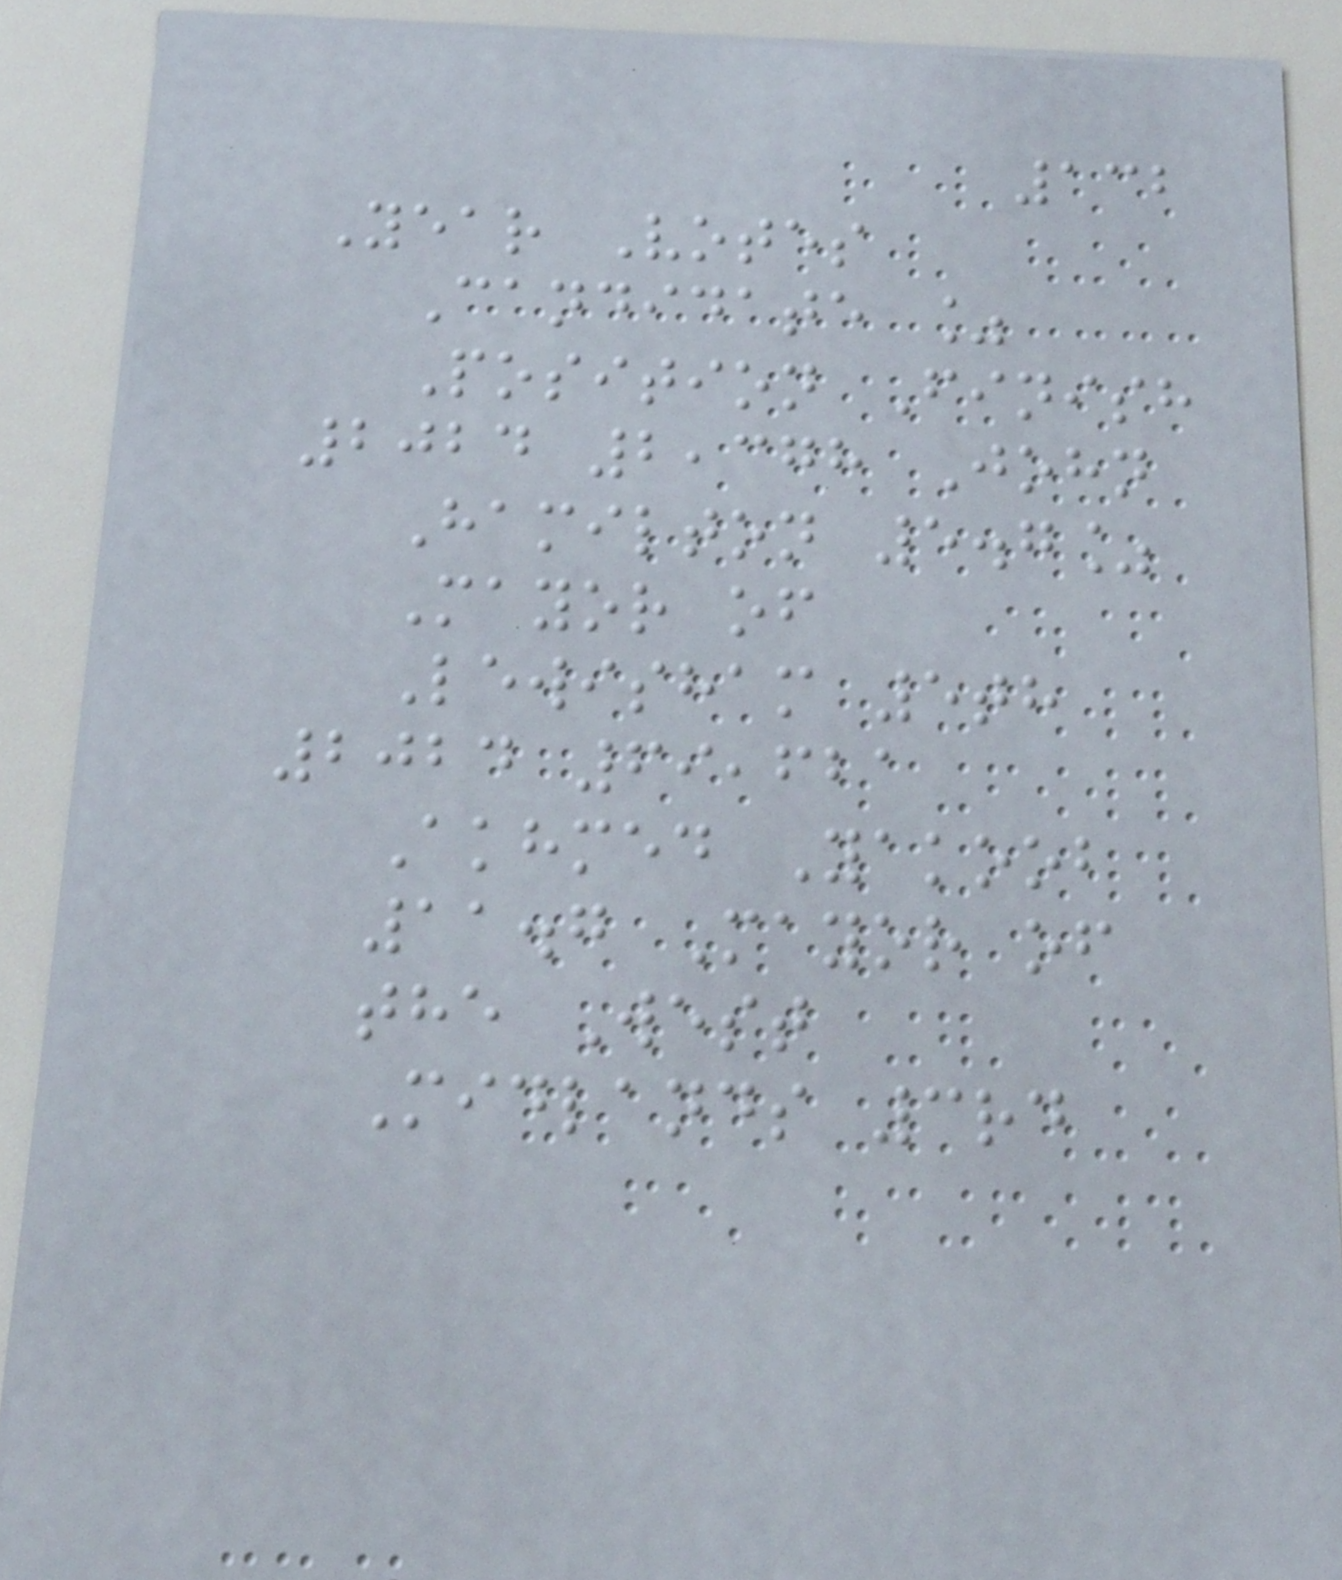132
Year Votes
Candidate %
Position Finish
2024 2,378 John
Hamilton 5.7%
Mayor of
Lewisham 5th
2024 69,621
Akhmed Yakoob
11.7 Mayor of
the West
Midlands 3rd
